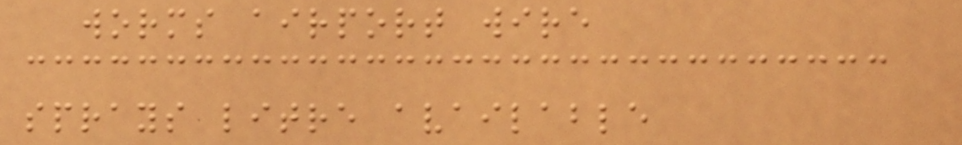worms airport wire
sprays litre available
